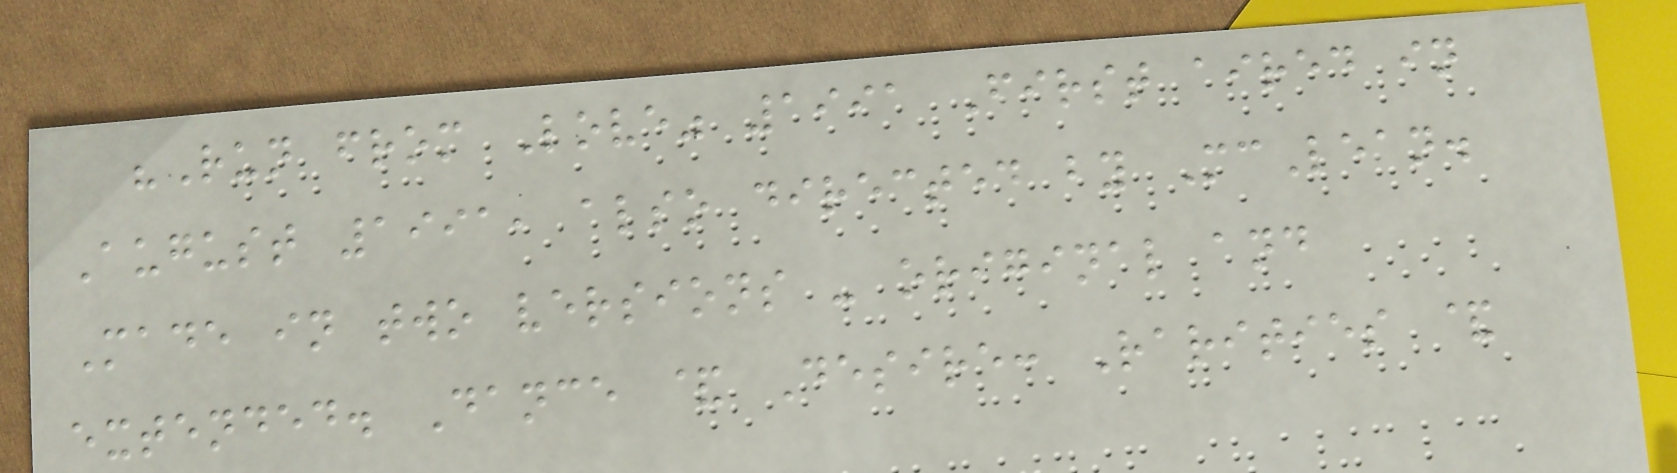"Run from Love" 1991 First aired in
August 1991, also directed by McLean.
Made in two versions - original and
extended. Dance & Desire: Rarities &
